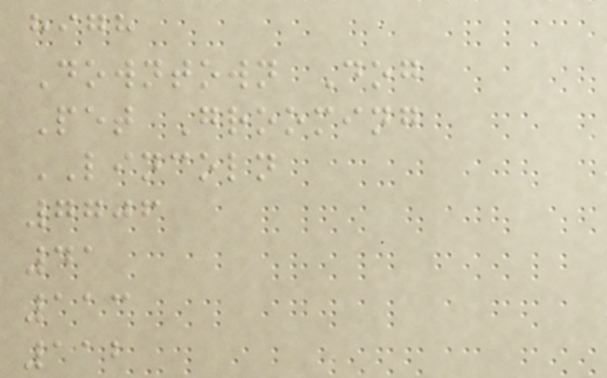high
Downtown Dog
Pet Grooming
LINCOLN
7706
41
113
112
